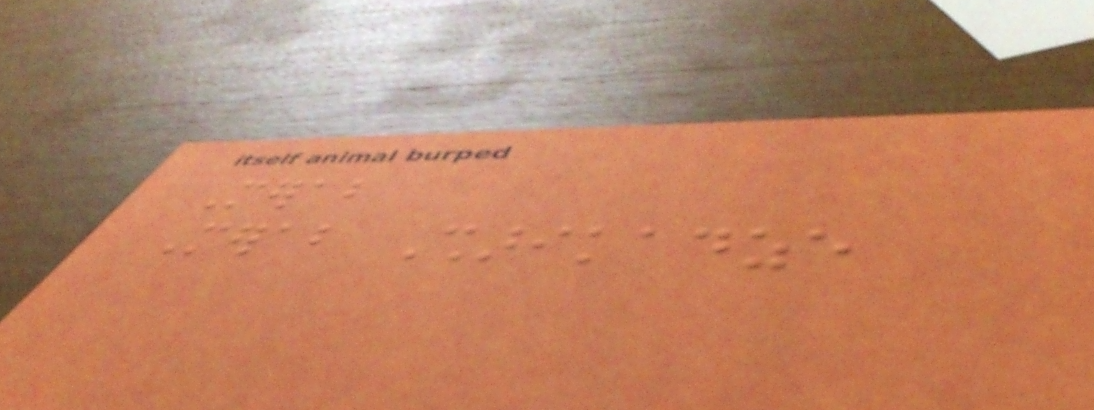Merab
Merab Sharikadze
